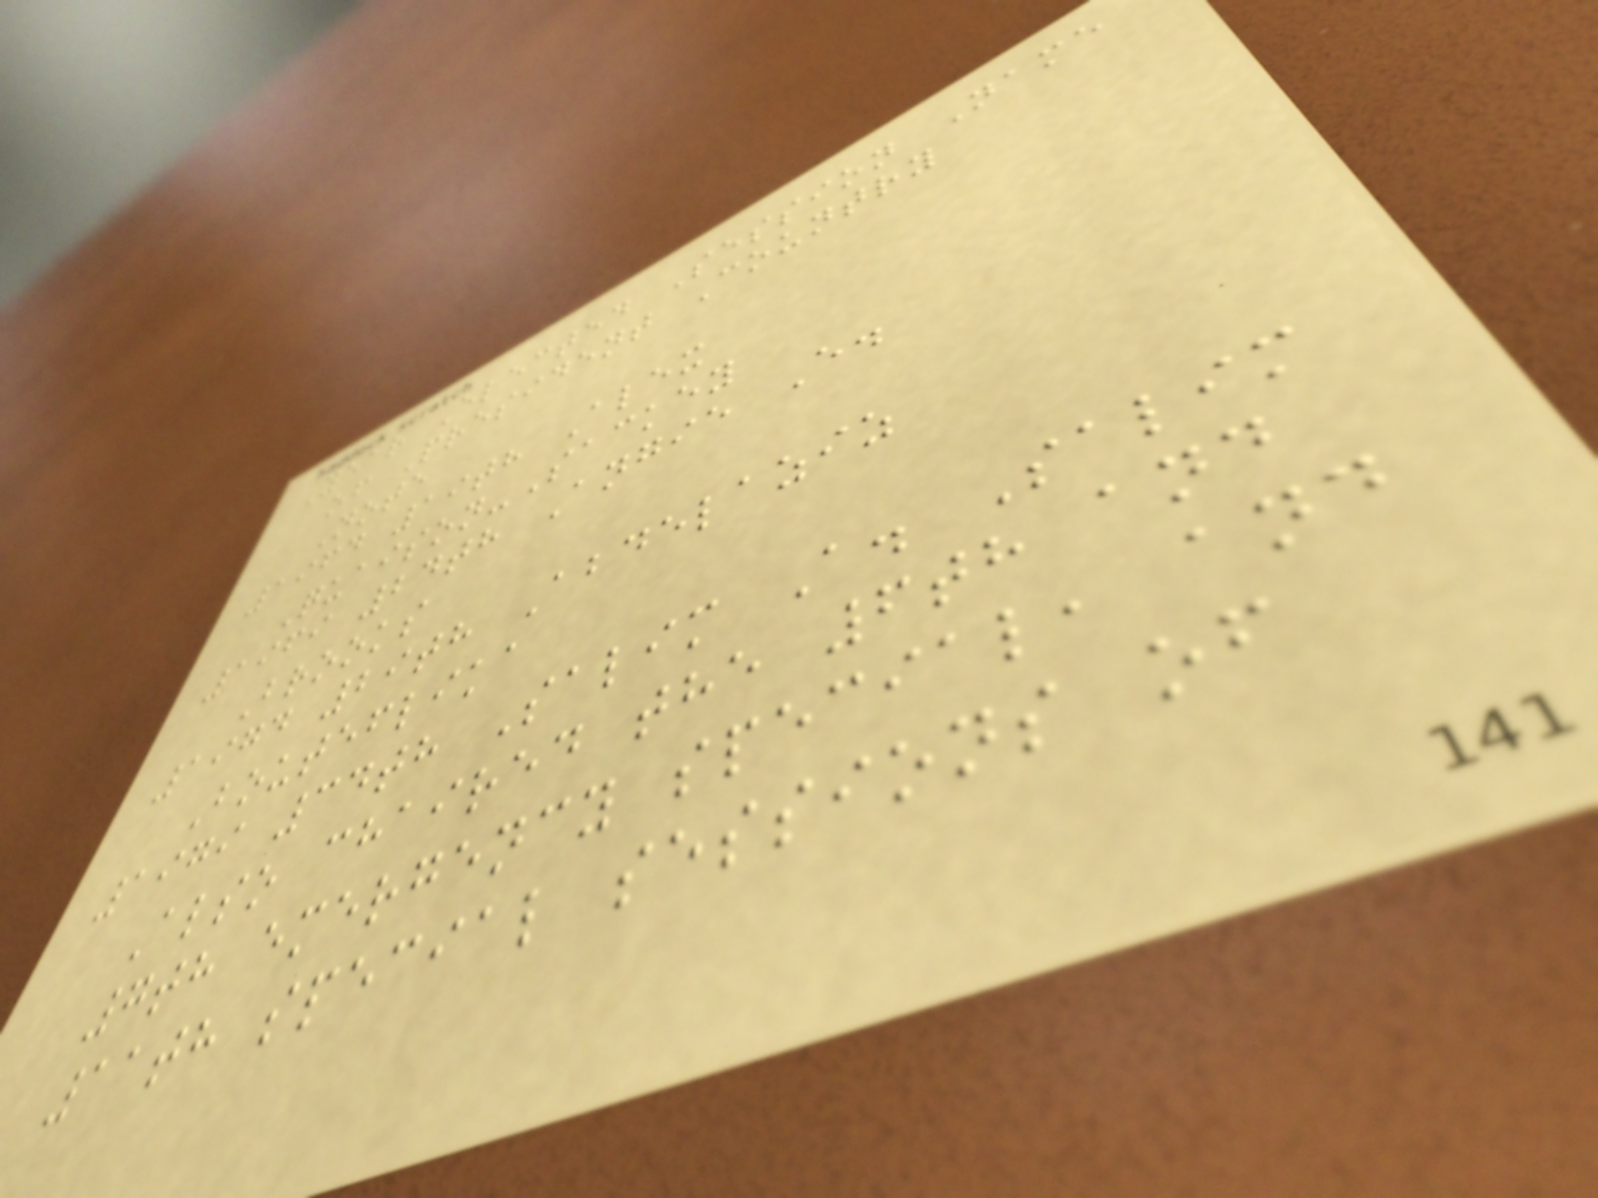Year Elected Session Name
of President Country
Note
1964 19th Alex
Quaison-Sackey
1969 24th Angie E.
Brooks
1974 29th Abdelaziz
Bouteflika
1979 34th Salim A. Salim
Also chaired the 6th and
7th emergency special, and
11th special sessions of
